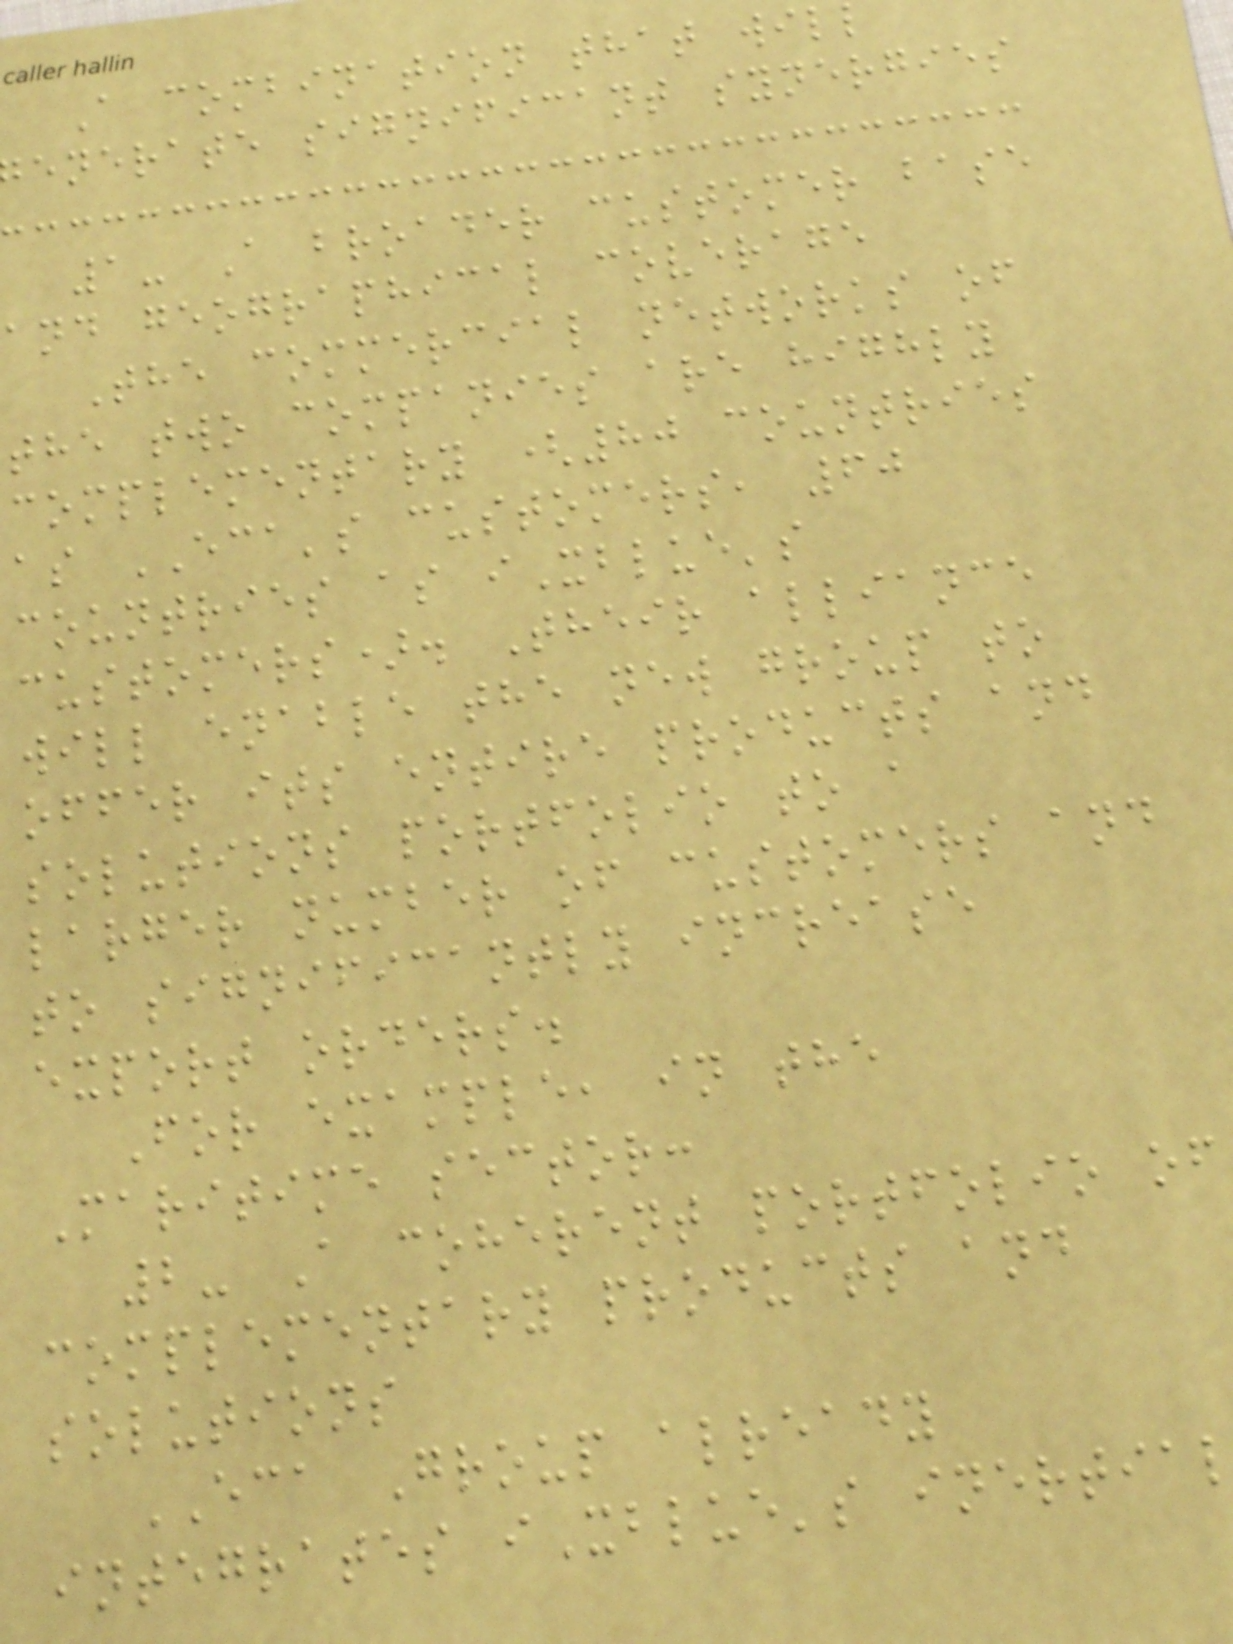A combination that wil
enerate significant synergies
1- A broader customer base
and geographical coverage
The commercial networks of
the two companies are highly
complementary (80 countries
as ECA's customers, 60
countries as iXblue's
customers). Their alliance
will enable the new group to
offer its entire products and
solutions portfolio to a
larger number of customers and
to significantly increase
export orders.
For example, in the
Maritime sector:
2- A coherent portfolio of
complementary products and
solutions
ECA Group already
integrates iXblue's inertia
